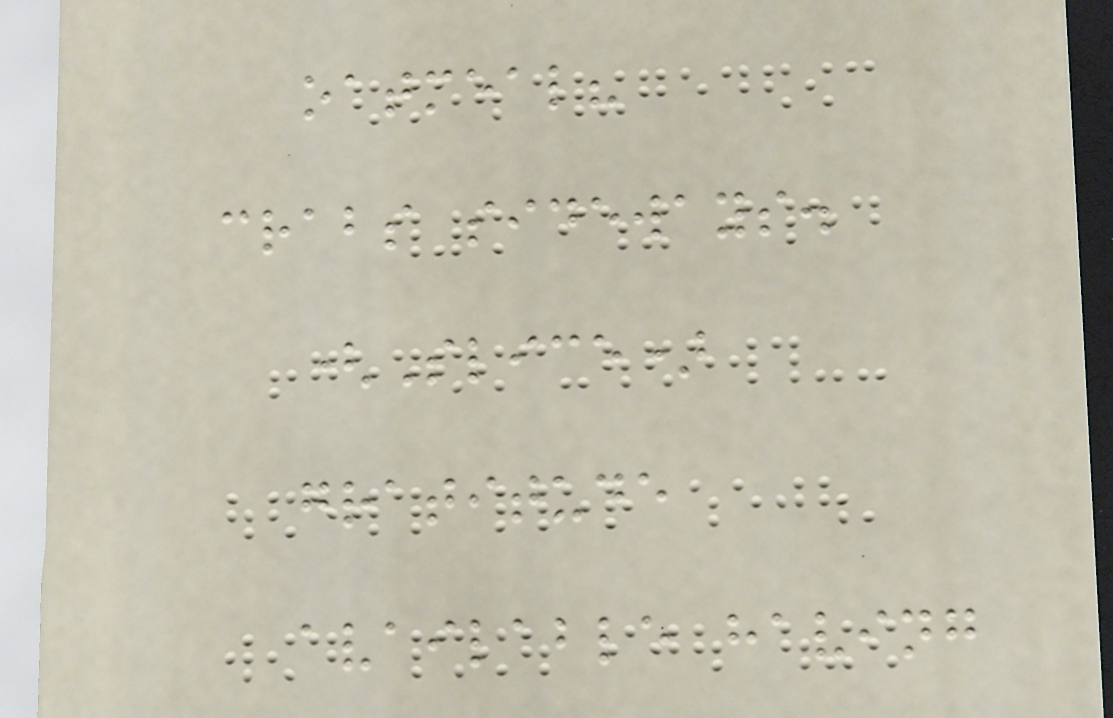oatmeal?
crabs sideways.
(Slice)
gratitude
available having
